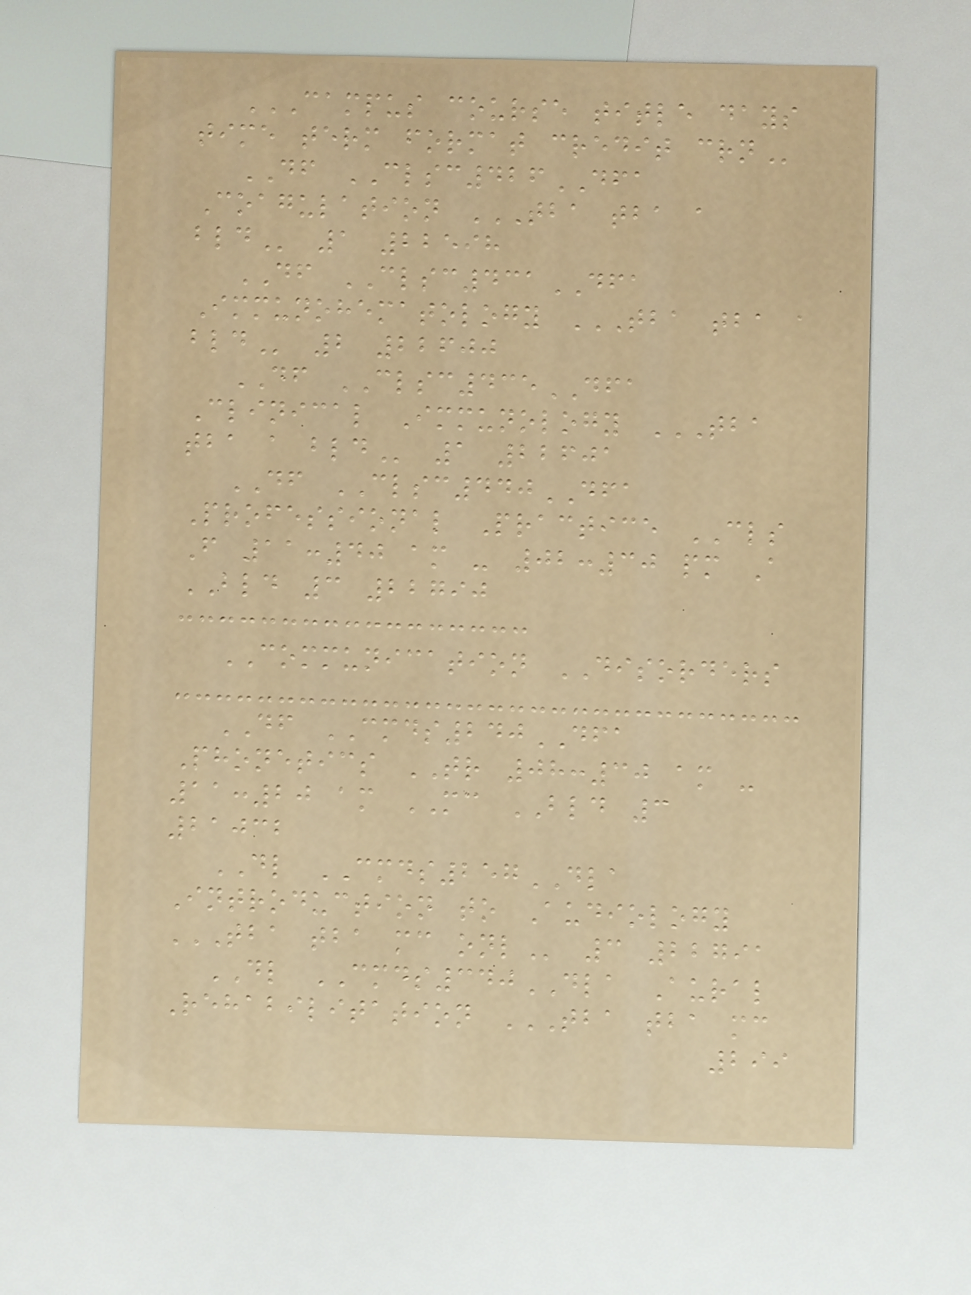CAMPUS COURSE TITLE DAYS
TIME TERM FORMAT CREDIT CRN
DF CLSC426DFA
Coagulation TBA TBA A
BLD 1 22598
DF CLSC431DFA
Immunohematology TBA TBA A
BLD 2 22600
DF CLSC435DFA
Clinical Immunology TBA
TBA A BLD 1 22601
DF CLSC440DFA
Professional Practice CLS
F 11:40 am - 02:30 pm A
BLD 3 22790
COMMUNICATION DISORDERS
DF CMDS240DFA
Phonetics TR 08:30 am -
11:20 am MC BLD 3
21032
DL CMDS257DLA
Introduction to Audiology
TBA TBA MC ONL 3 22791
DL CMDS340DLA Aural
Rehabilitation TBA TBA MC
299
